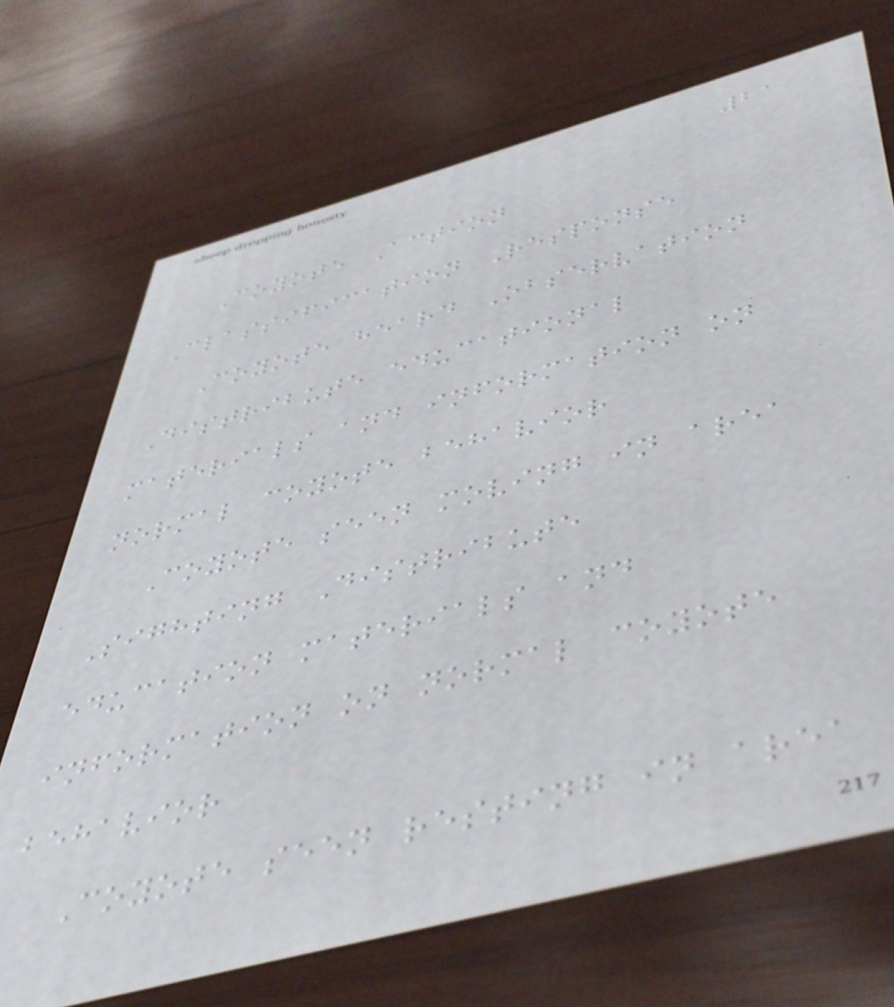21
Coyote Action
Classification Response
Coyote heard Observation
Distribute educational
materials and information on
normal coyote behavior
Coyote seen moving in area
Sighting Distribute
education materials and
information on normal coyote
behavior
Coyote seen resting in area
